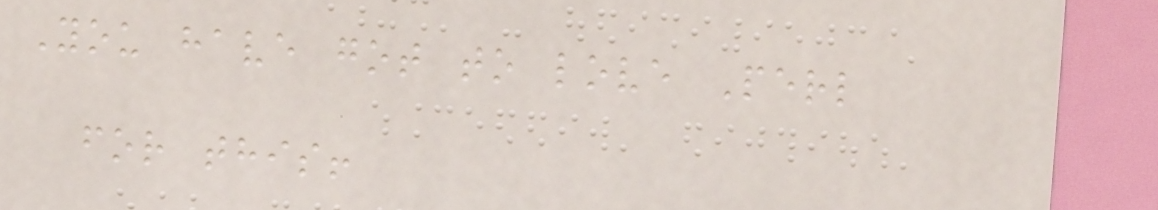You have got to love Perl
for this!
